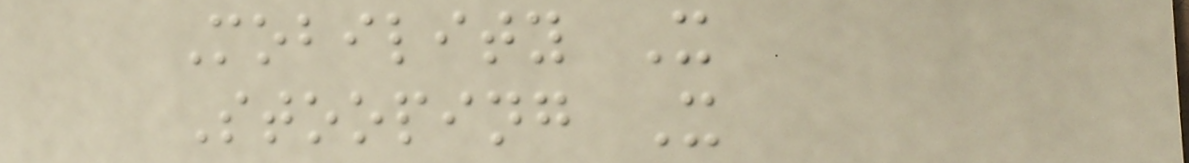Mobility X
Stooping X
